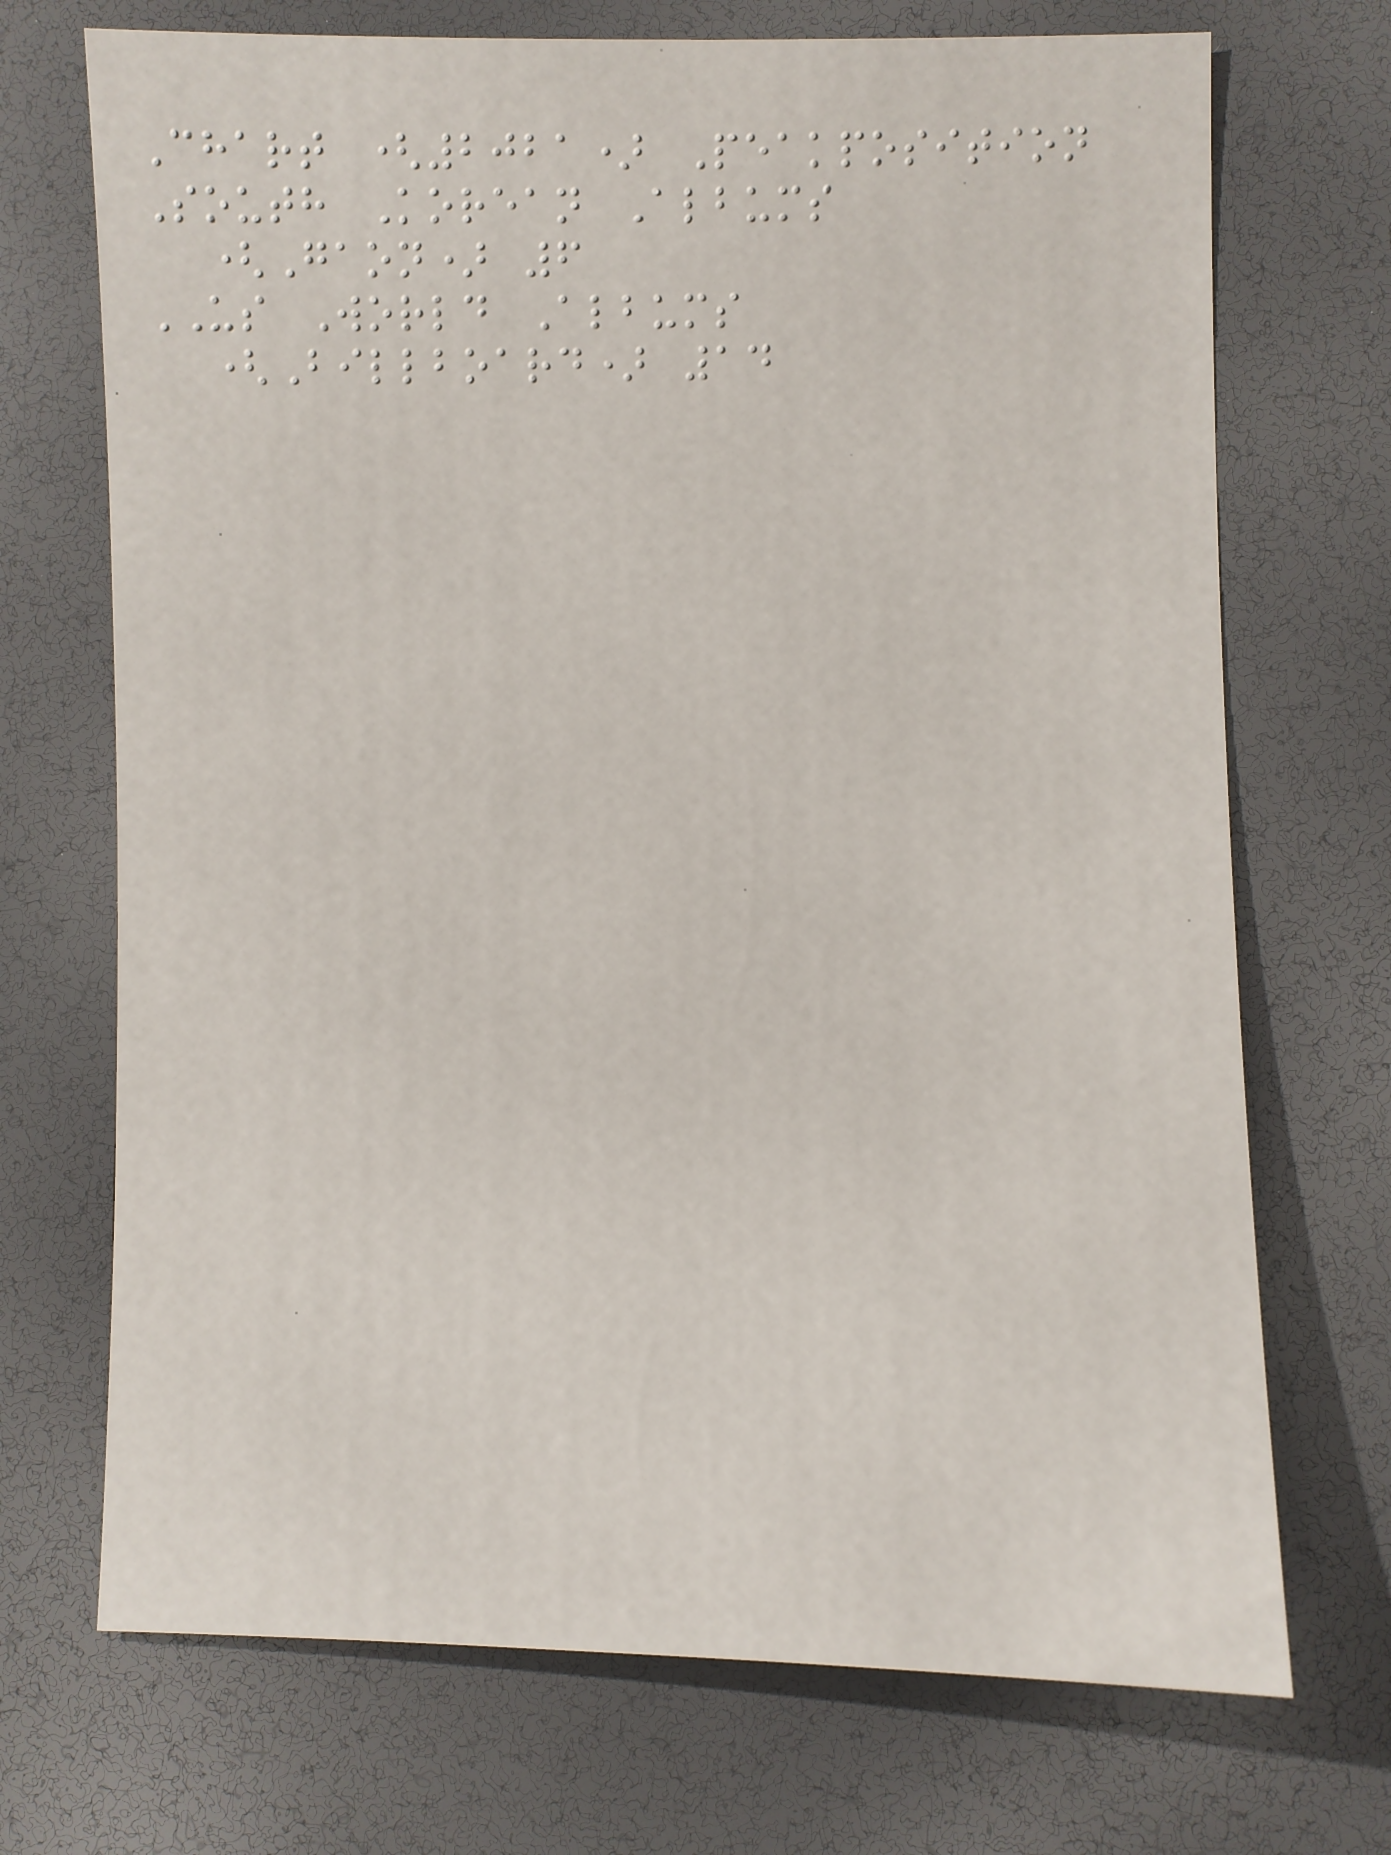Chart (2021) Peakposition
South Korean Albums
(Gaon) 6
US World Albums
(Billboard) 14
